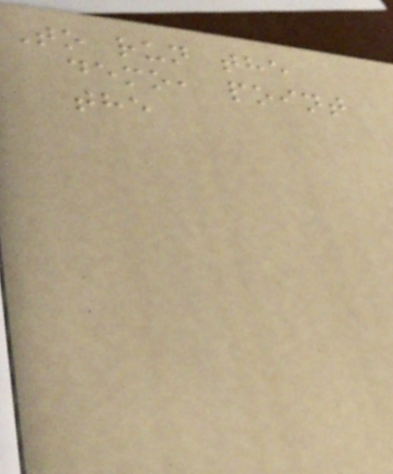To run the
demo, point
the
